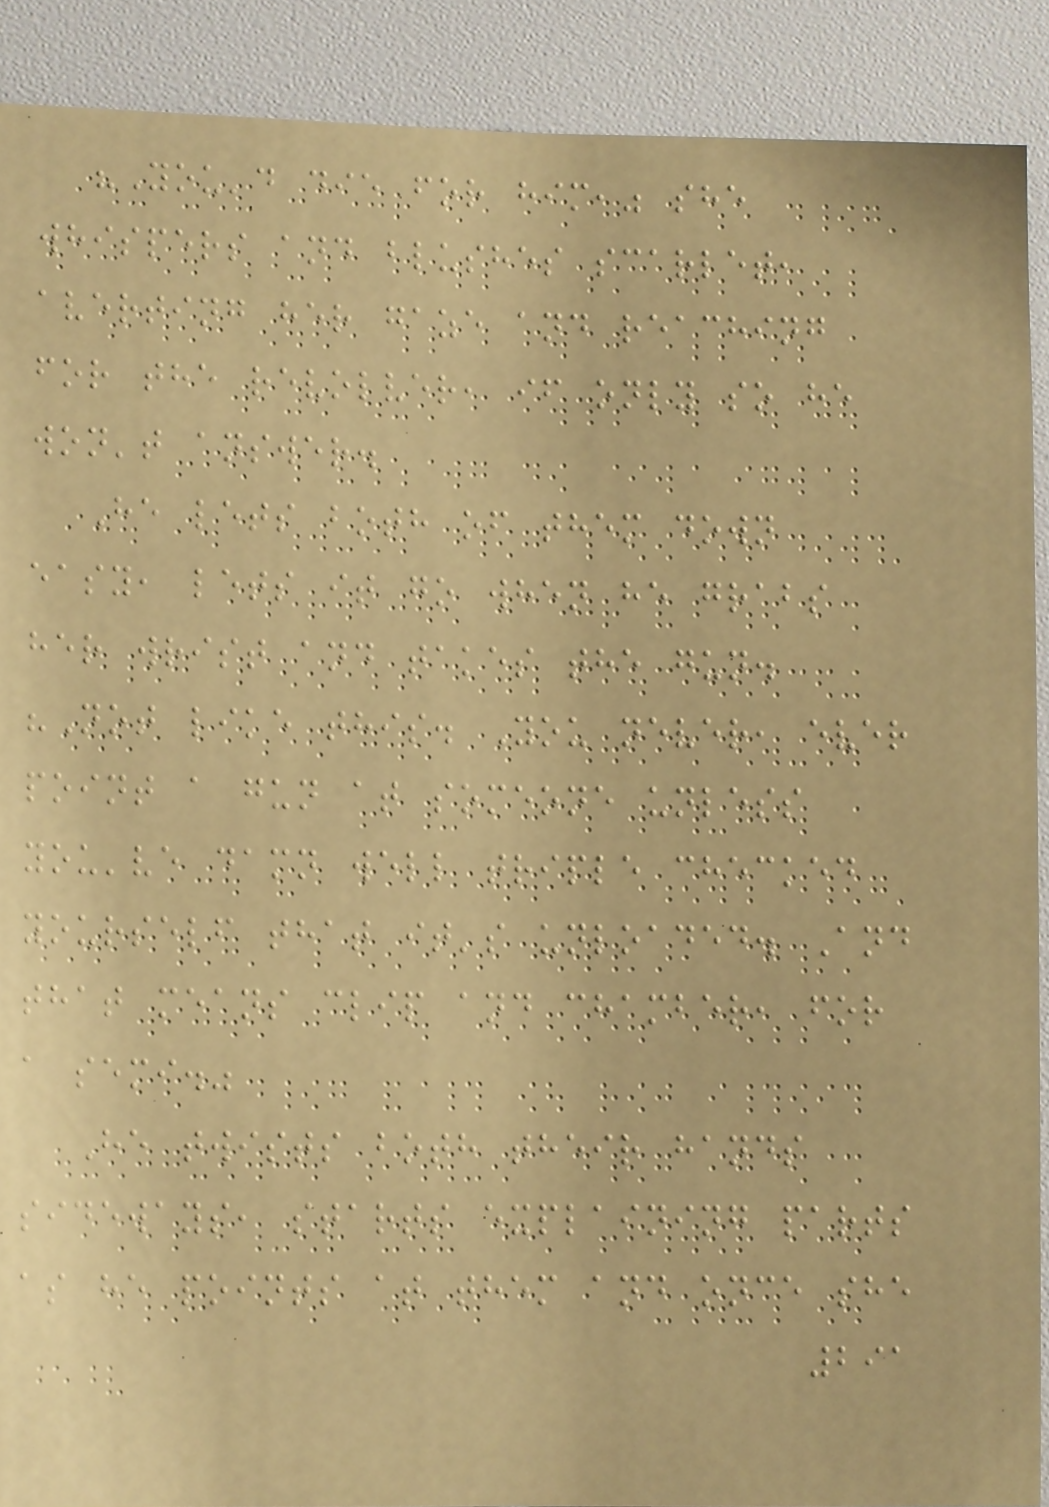"You'd die for him," she
whispers and blushes scarlet,
averting her gaze and reaching
for the revolver, if only so he
won't answer.
He lets both of them down
easy, lets it go when he grabs
her wrist and takes the gun.
"Not like this. You never, ever
point a gun at someone unless
you've damn well triple checked
yourself that it's unloaded. And
that means clip and chamber, for
a semi."
He twists both their hands
sideways, starts explaining parts
as he points at them and once she
291
